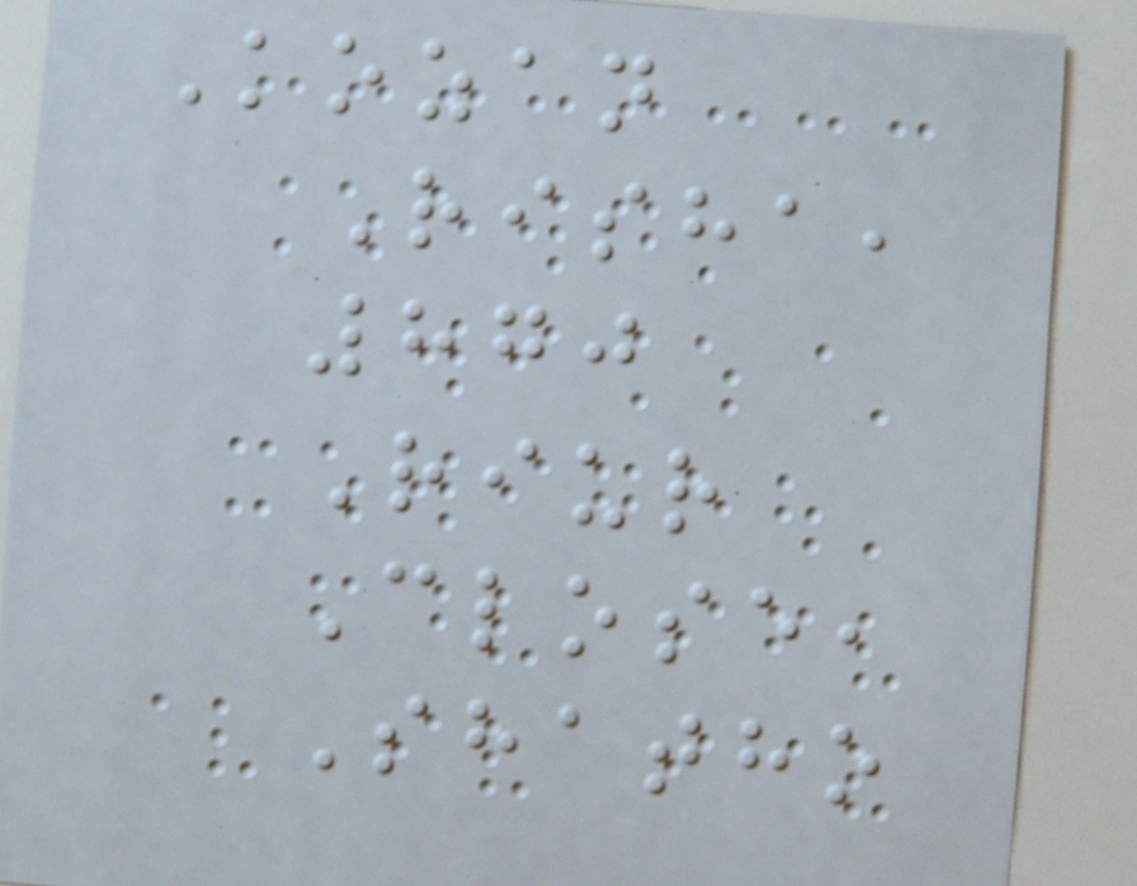Kozan
Risha,
870
Riur
Close,
Shatho
